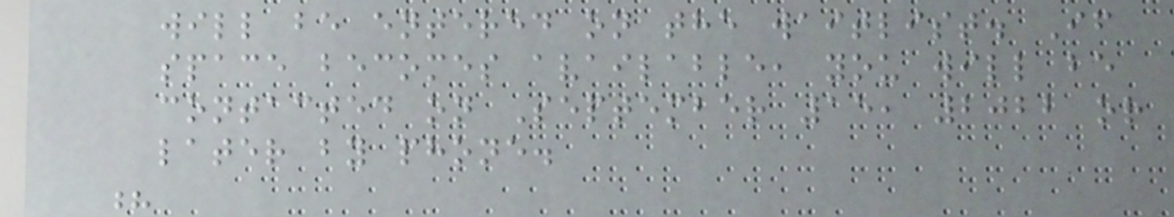will be entered on the waitlist. If
space becomes available, you will be
contacted on September 15, 2022 or
later by phone.
?
